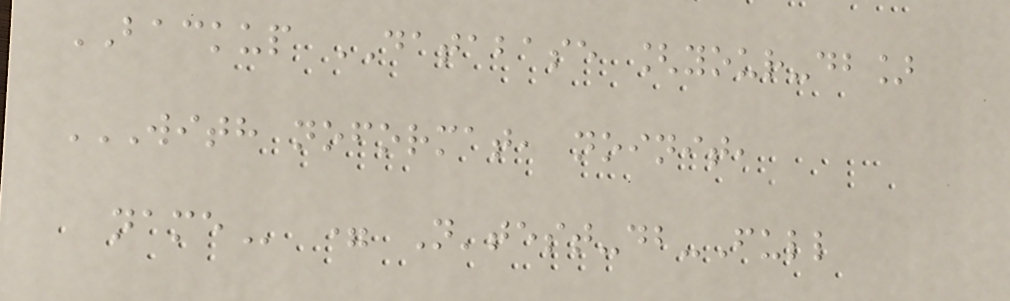BACKUP DATABASE [your-db]
WITH NOFORMAT, NOINIT,
NAME = N'test-db-Full
